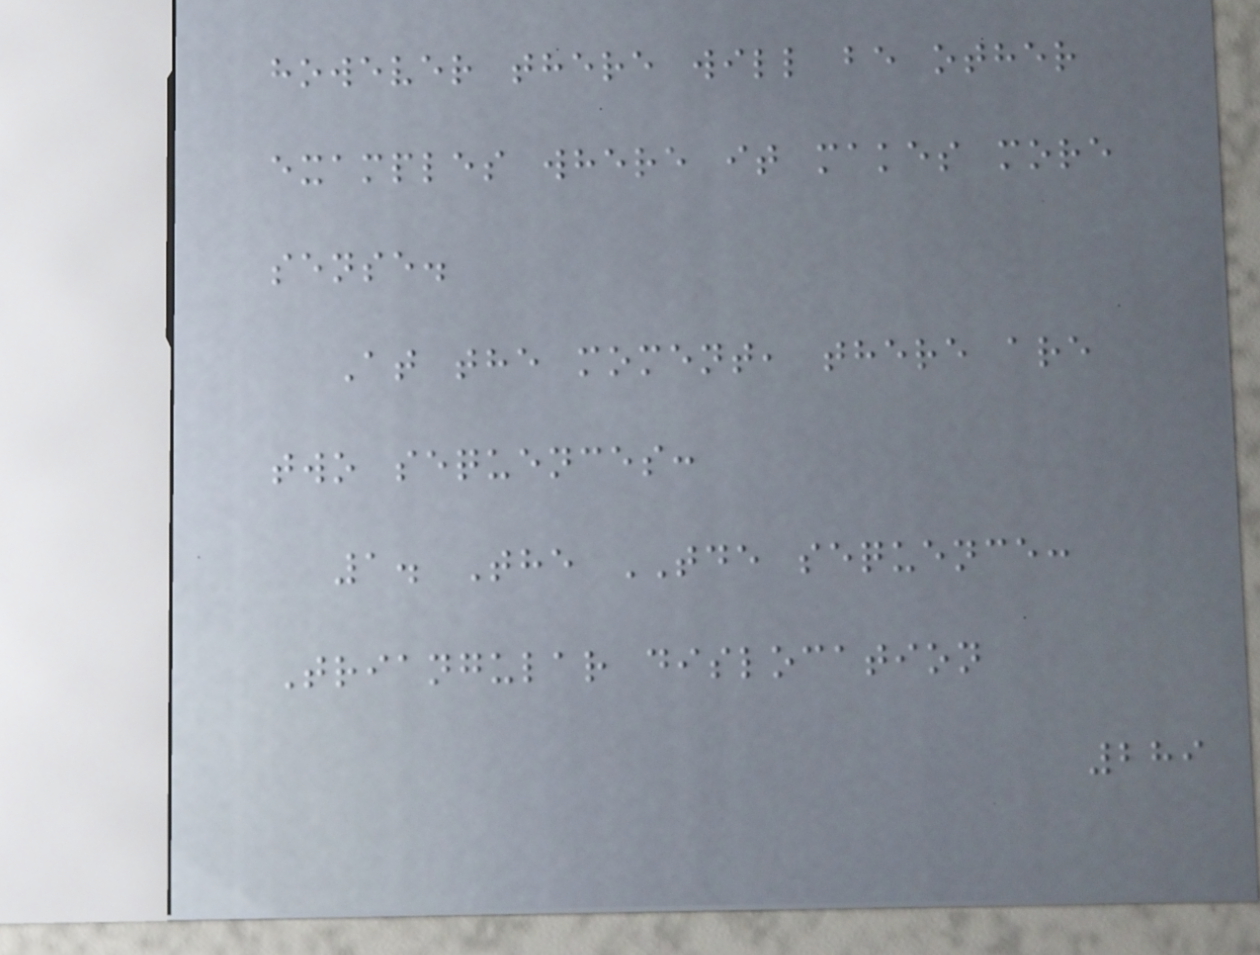however there will be other
examples where it makes more
sense.
At the moment, there are
two sequences:
1. The TDE sequence:
Triangular dislocation
289
